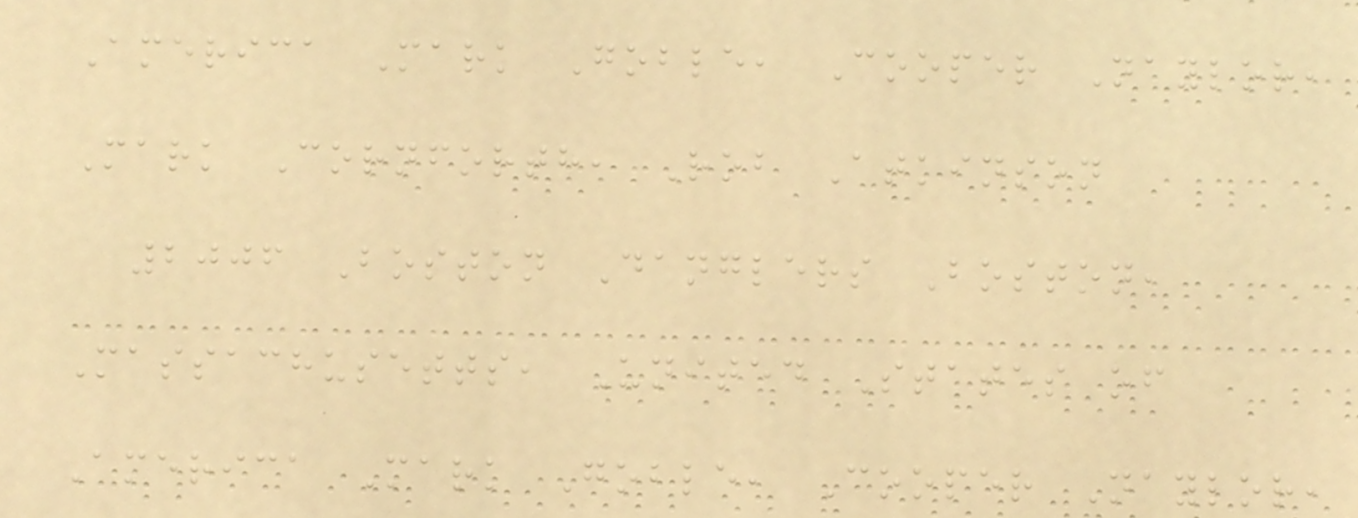America Mark Goble, Cooper Naylor,
Mark Cornforth, Rob Atkinson
2006 Boston Danglers Boston,
Massachusetts, United States of
America Mark Goble, Cooper Naylor,
